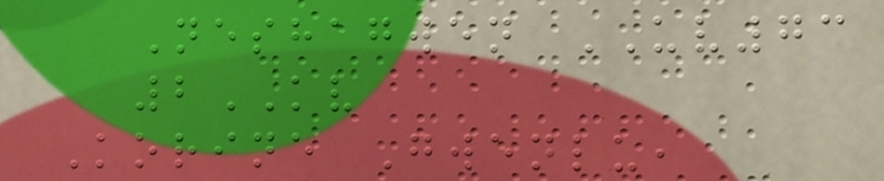Neshagwen UV73
2KV
Korine Gwenlu,
